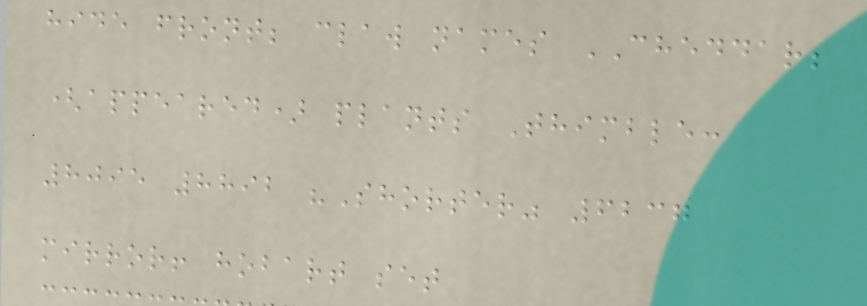hide front; claw names CHEDDAR;
(appeared) plants Thimble:
8095 8892 "Shorter" 6237
mirror! hobart set
